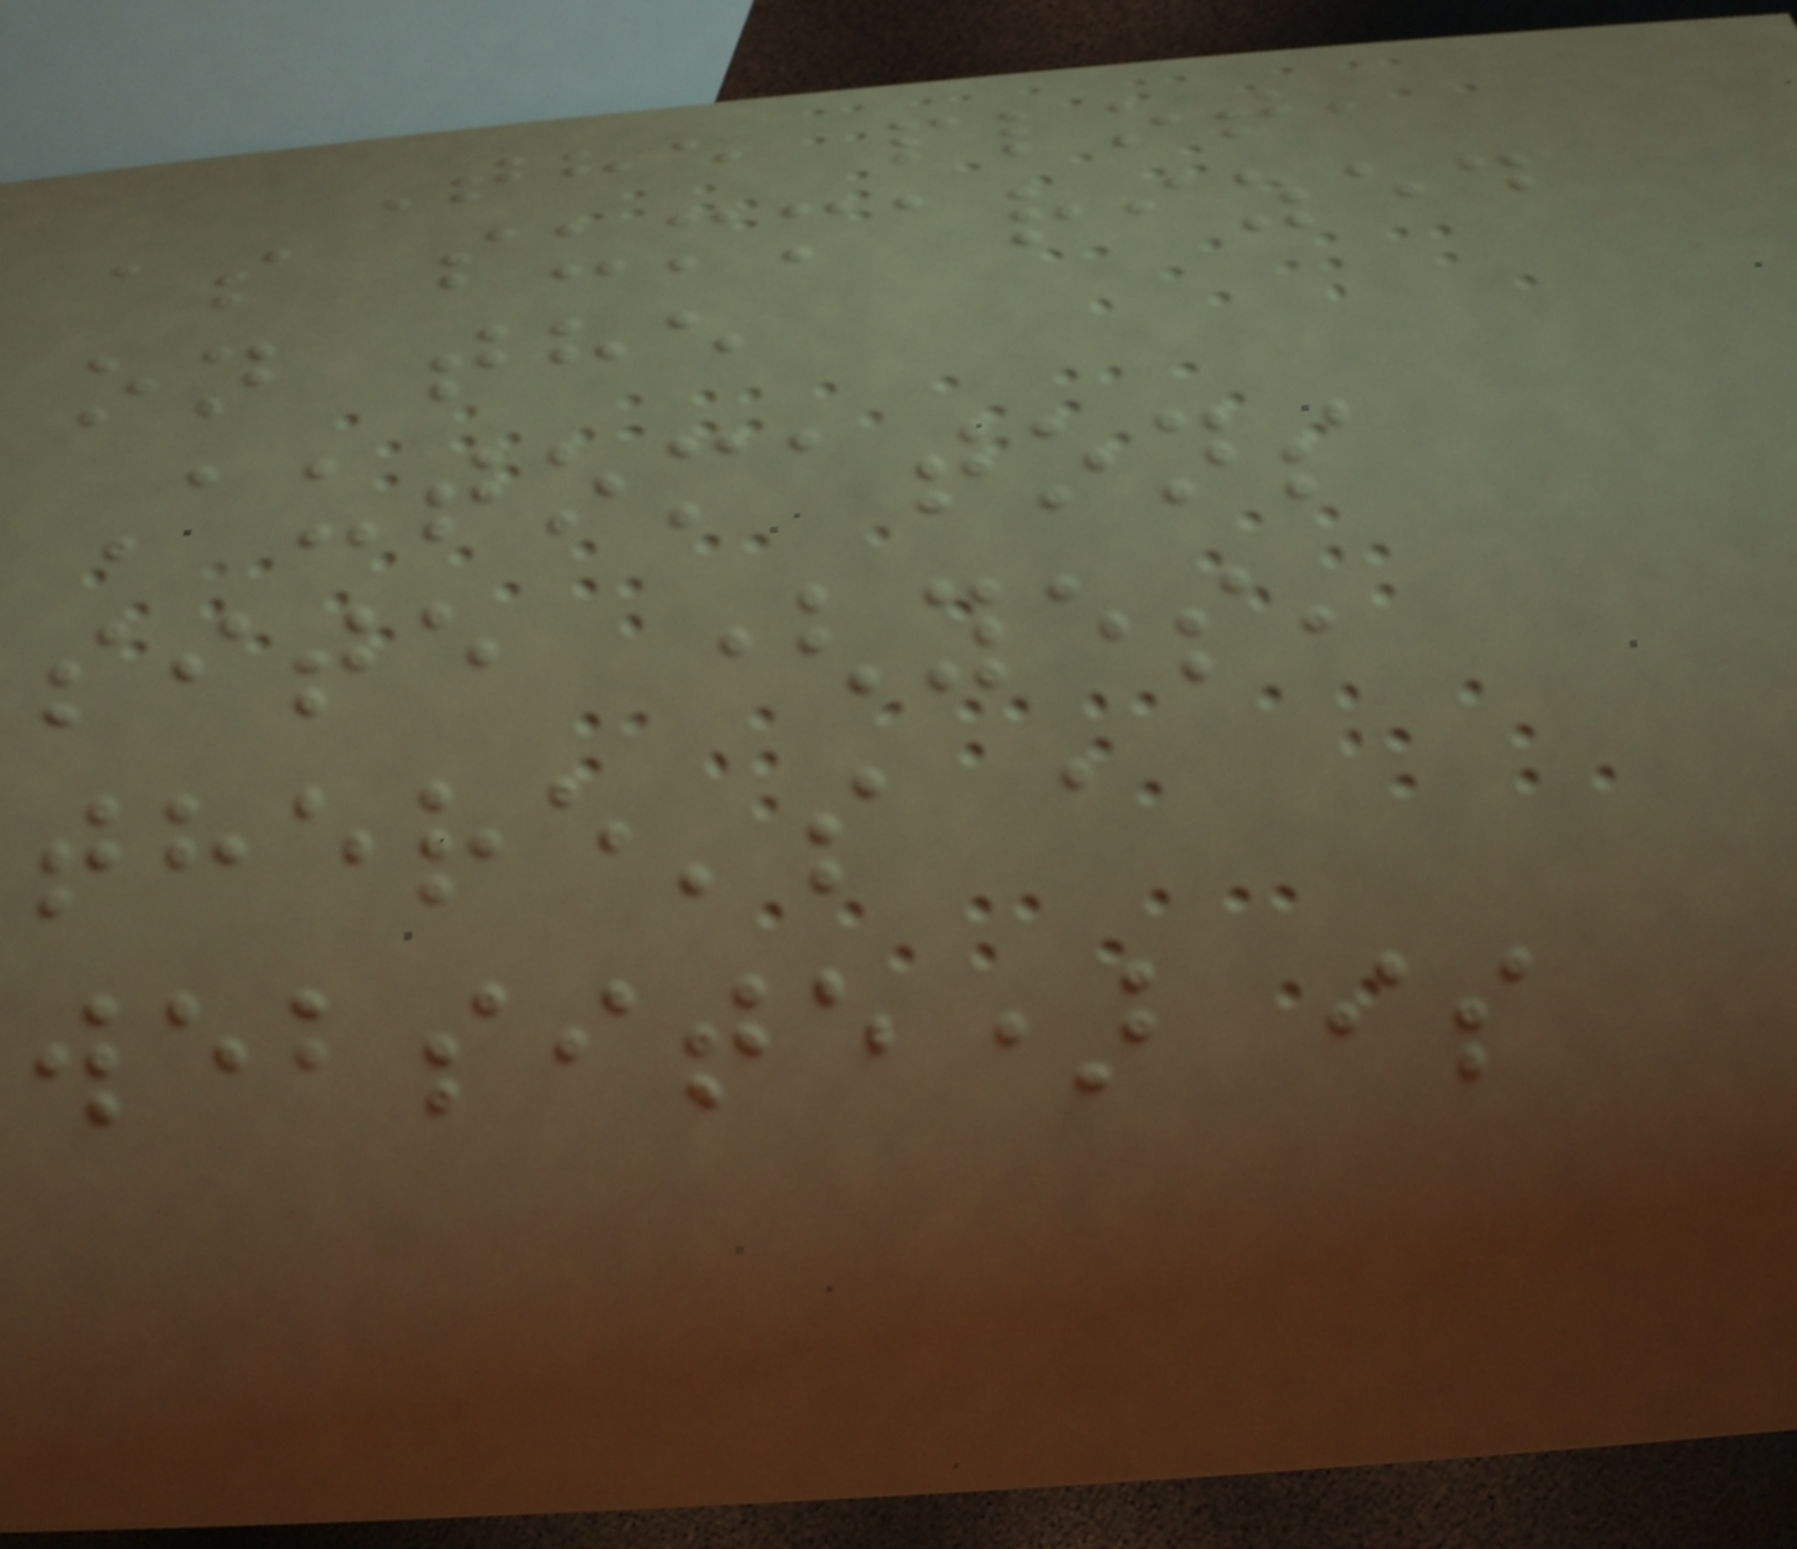The plot,
as summarized
on the
Automatons
site (yes,
there's a
website) is
